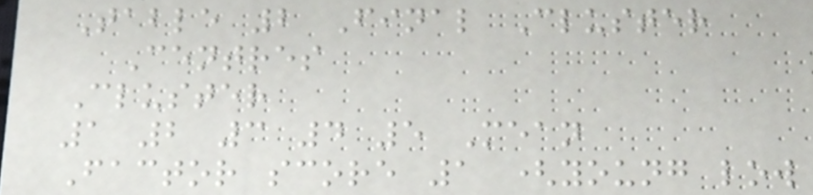Table 2 Final Cluster
Centres
Cluster
1 2 3 4 5 Mean
Factor score 1 (young low
